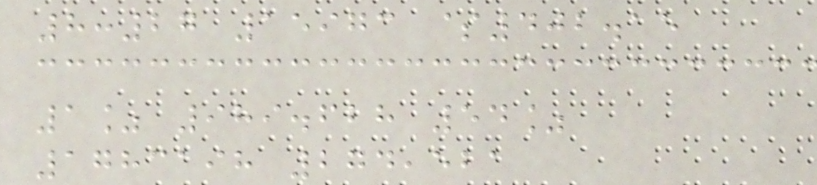8:27 15973 $402.15
1% 989.628 54%
1783198 274,521
